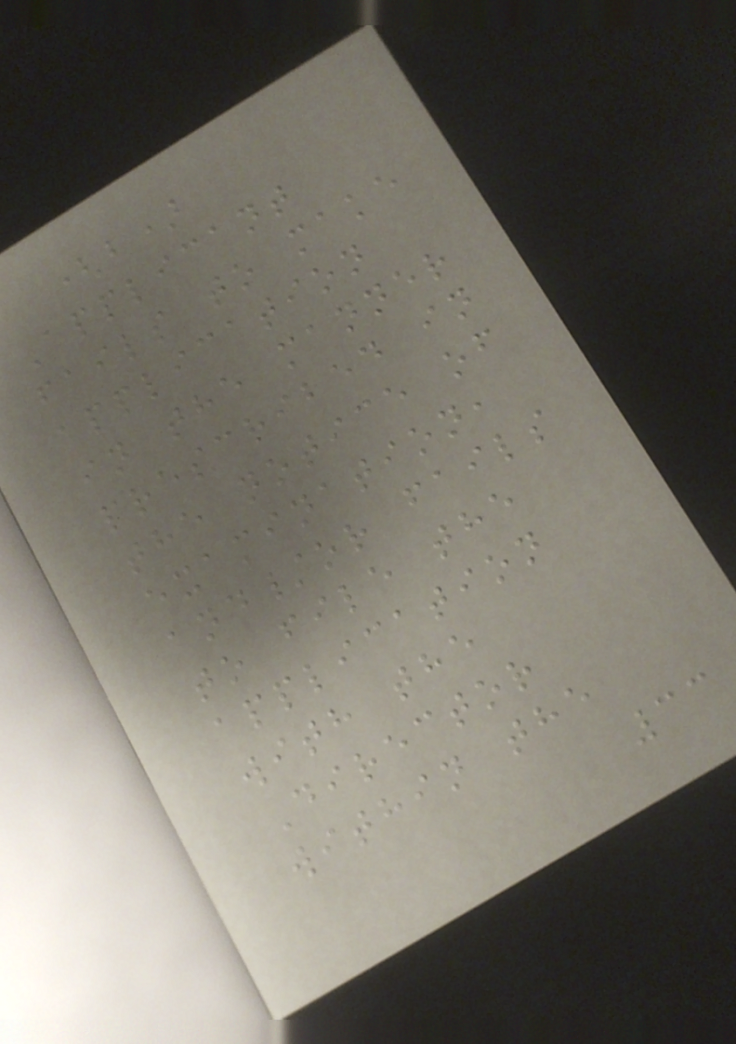(b)
Applicant
fails to make
application
in the manner
prescribed in
the notice of
examination,
and/or fails
to file the
application
with the
Director
within the
33
